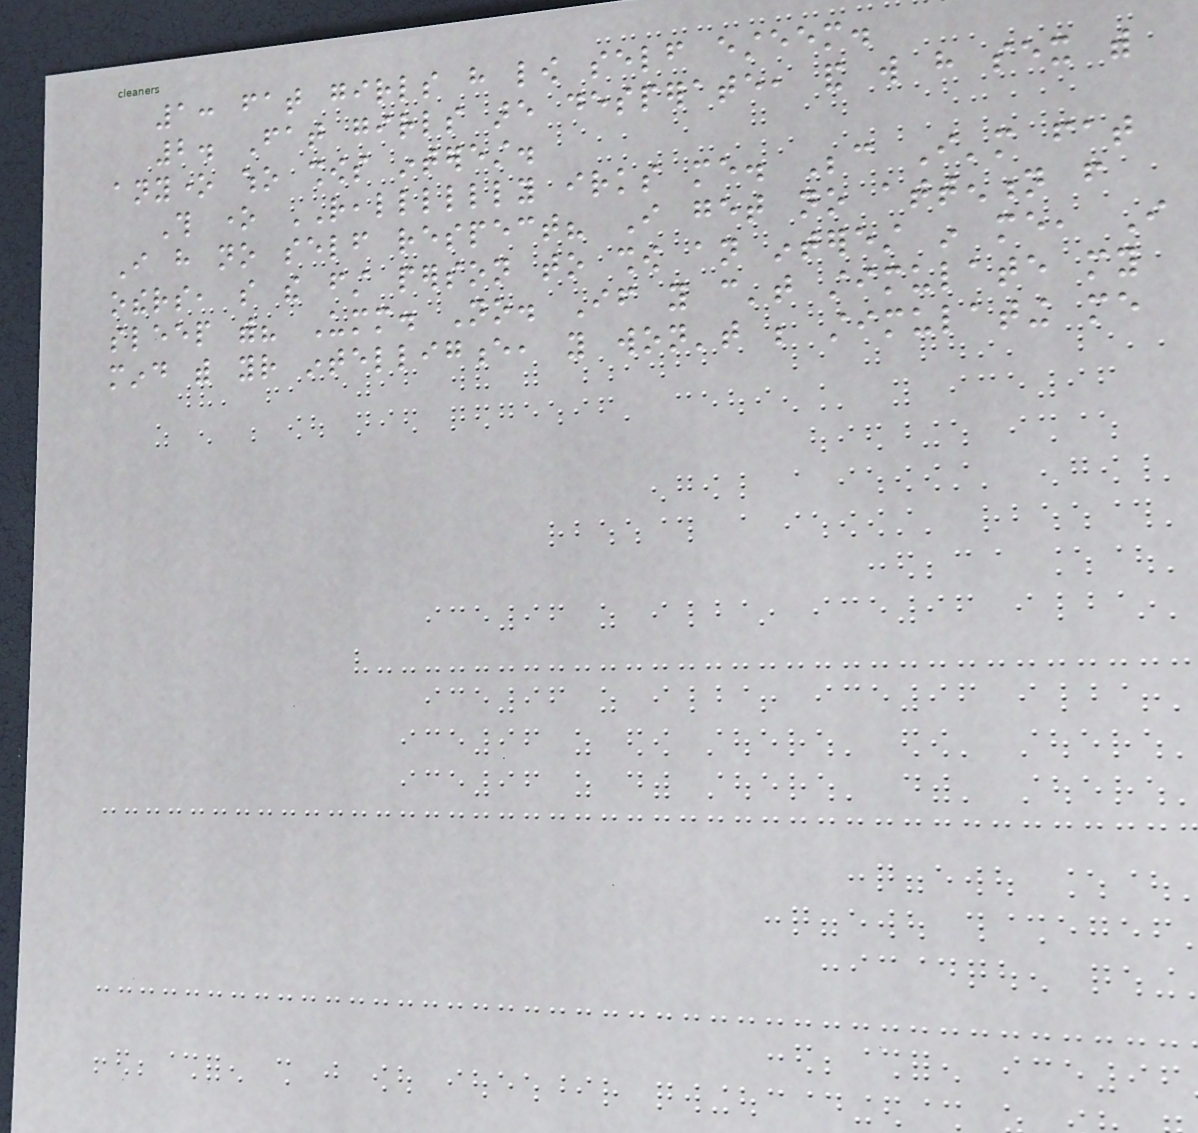1: fat girls have low self esteem.
2. Fat girls are desperate, and will have sex with
anyone who shows interest.
This one REALLLLLLY irks me. Because I'm fat
I have no self respect? I get no attention from
others, so the first person to show an interest in me, I
sleep with? Umm. No. If you can't stimulate my
mind with your intelligence, you won't be stimulating me
